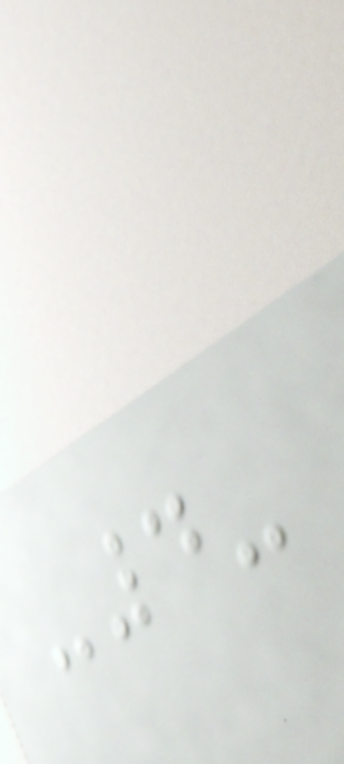-4-
